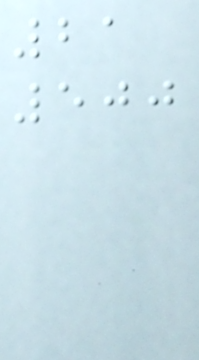21
500
